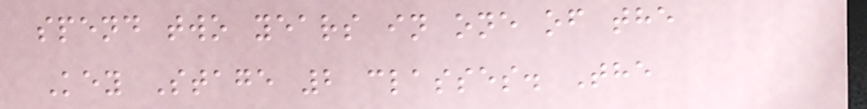spend two years in one of the
Key Stage 2 classes. The
